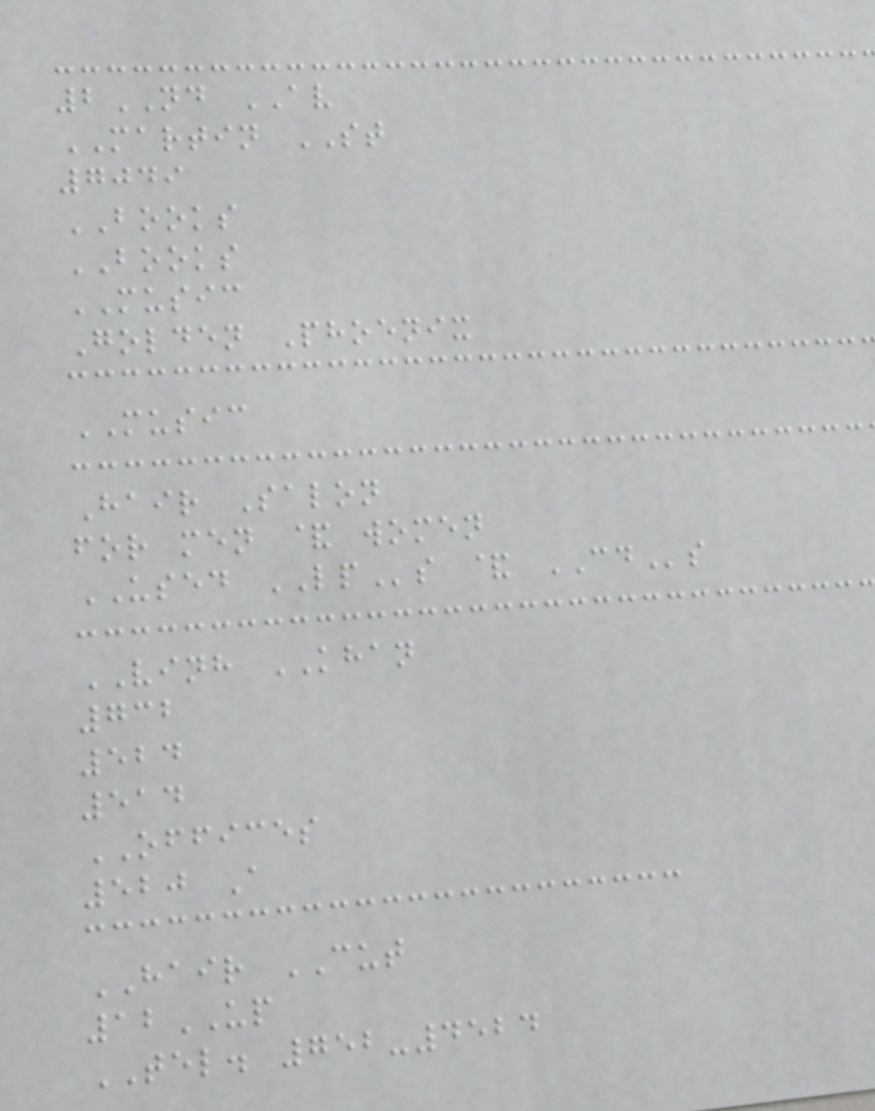2ND AV
MARTIN ST
7049
BOOKS
BOOKS
MUSIC
Golden Phoenix
MUSIC
Hair Salon
for men & women
USED LPs & CDs
VINH KHAN
732
524
514
OFFICES
520 A
HAIR CUT
12UP
TEL. 752-4524
